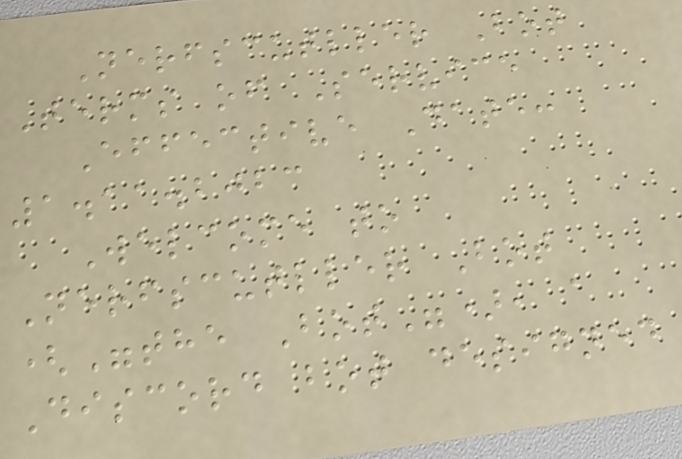Nerfscutller Bot
Terms of Service
Effective Date:
1.11.2023
Welcome to
Nerfscutller Bot
("the Bot"), a
Discord bot designed
